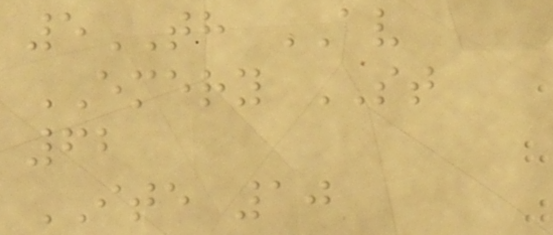5TH AV
EMERY ST
62
ITE 10
